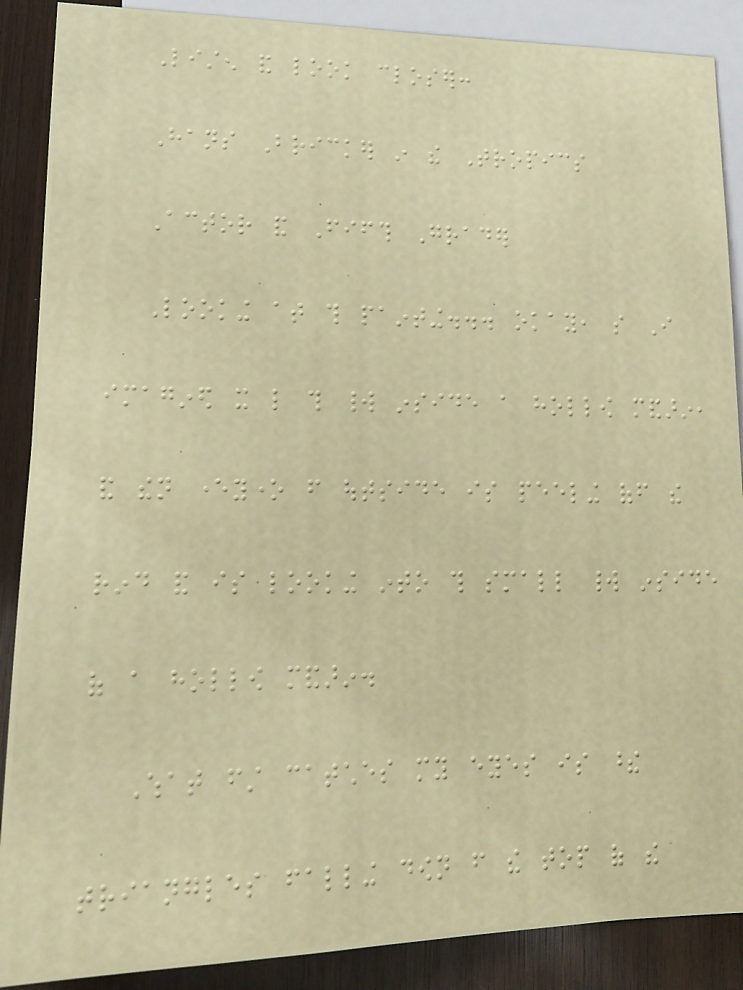Listen and look closer:
Hans Bricker in the Tropics
Actor and Fifth Grader
Looking at this painting... okay, so I
imagined it like this world inside a hollow mandarin,
and then everyone from outside is peeling off the
rind and is looking into this small world inside
of a hollow mandarin.
What first catches my eyes is these
triangles falling down from the top of the
